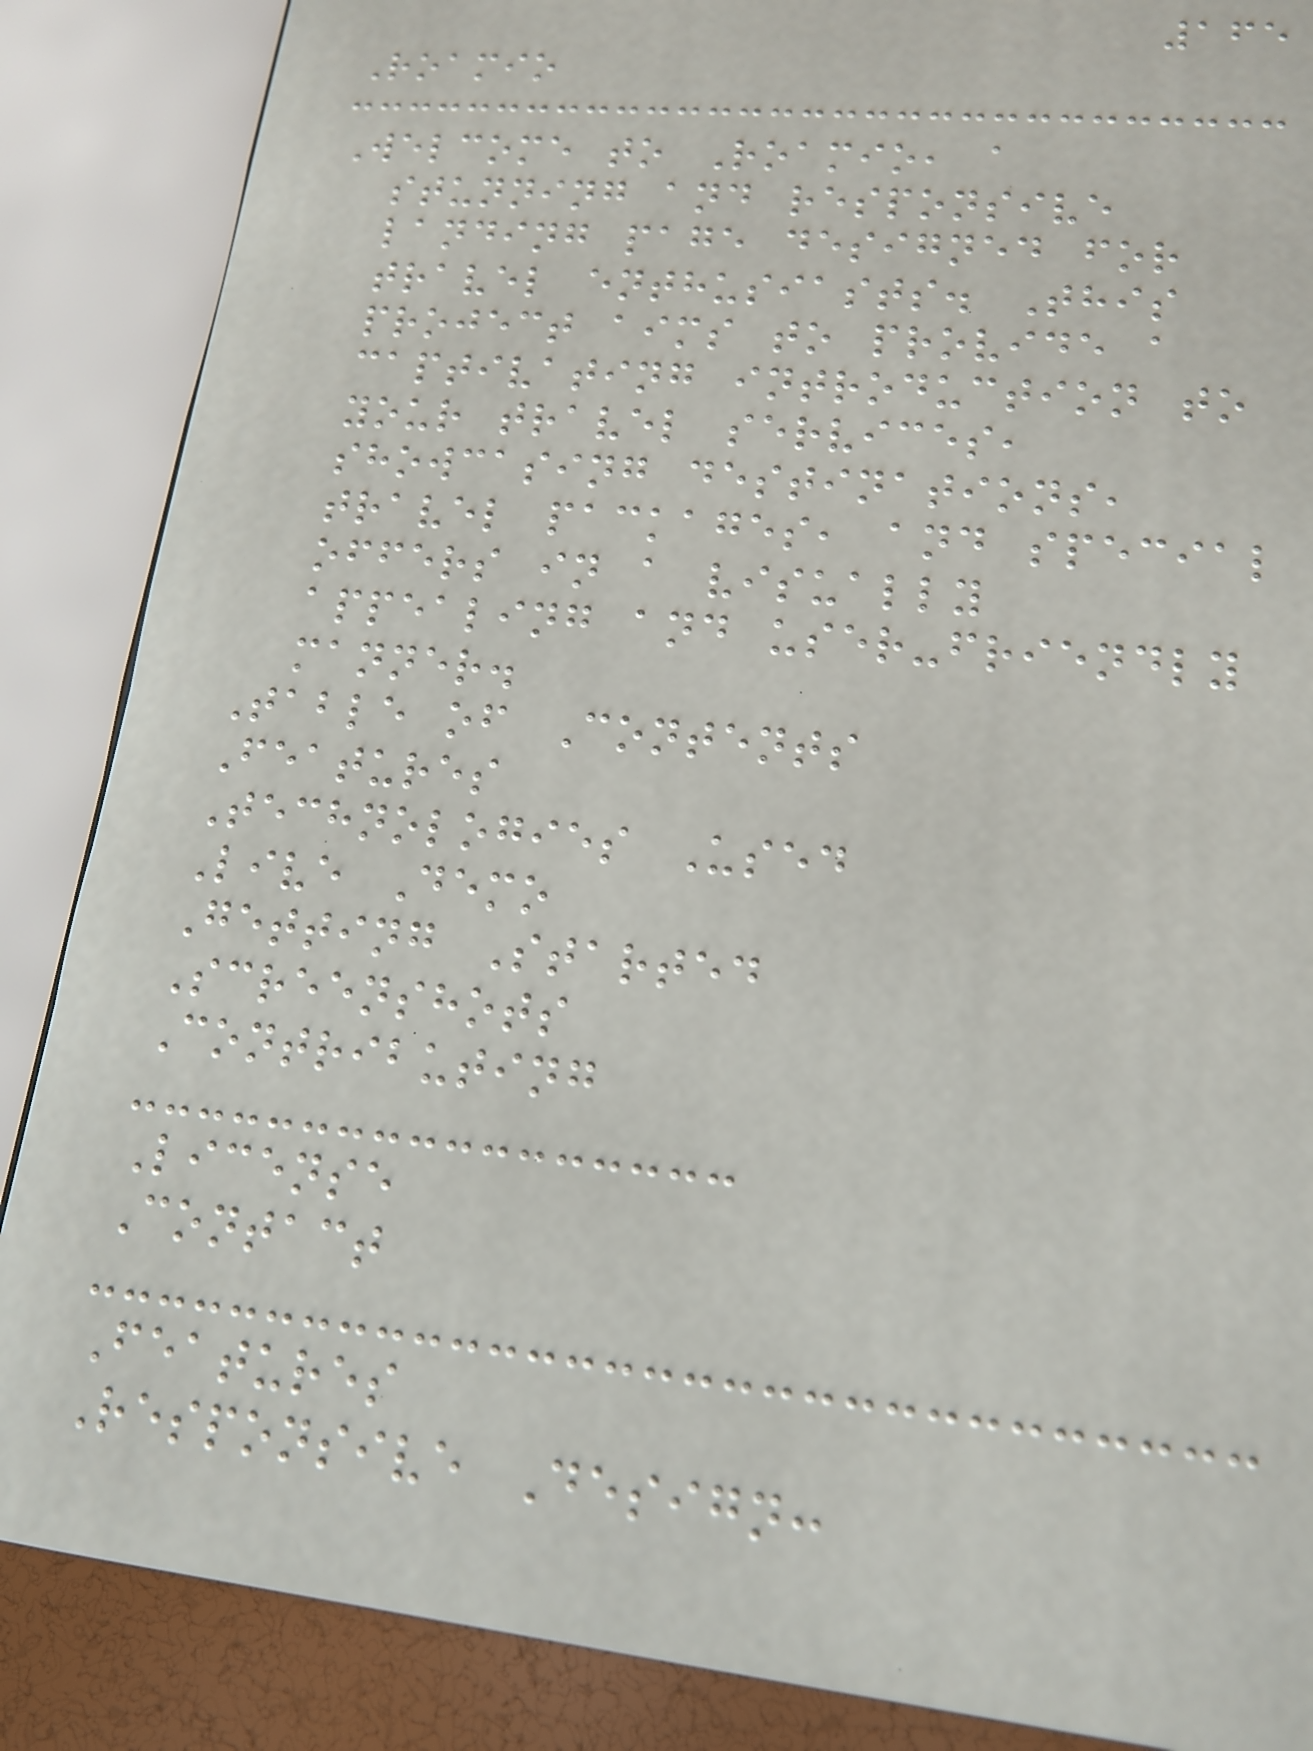165
Roamio
Welcome to Roamio, a
stunning and responsive
landing page designed for
travel enthusiasts. This
project aims to provide a
captivating introduction to
your travel services,
showcasing destinations,
travel packages, and special
offers in a visually
appealing and user-friendly
manner.
Table of Contents
Features
Technologies Used
Live Demo
Getting Started
Screenshots
Contributing
License
Contact
Features
Responsive Design:
